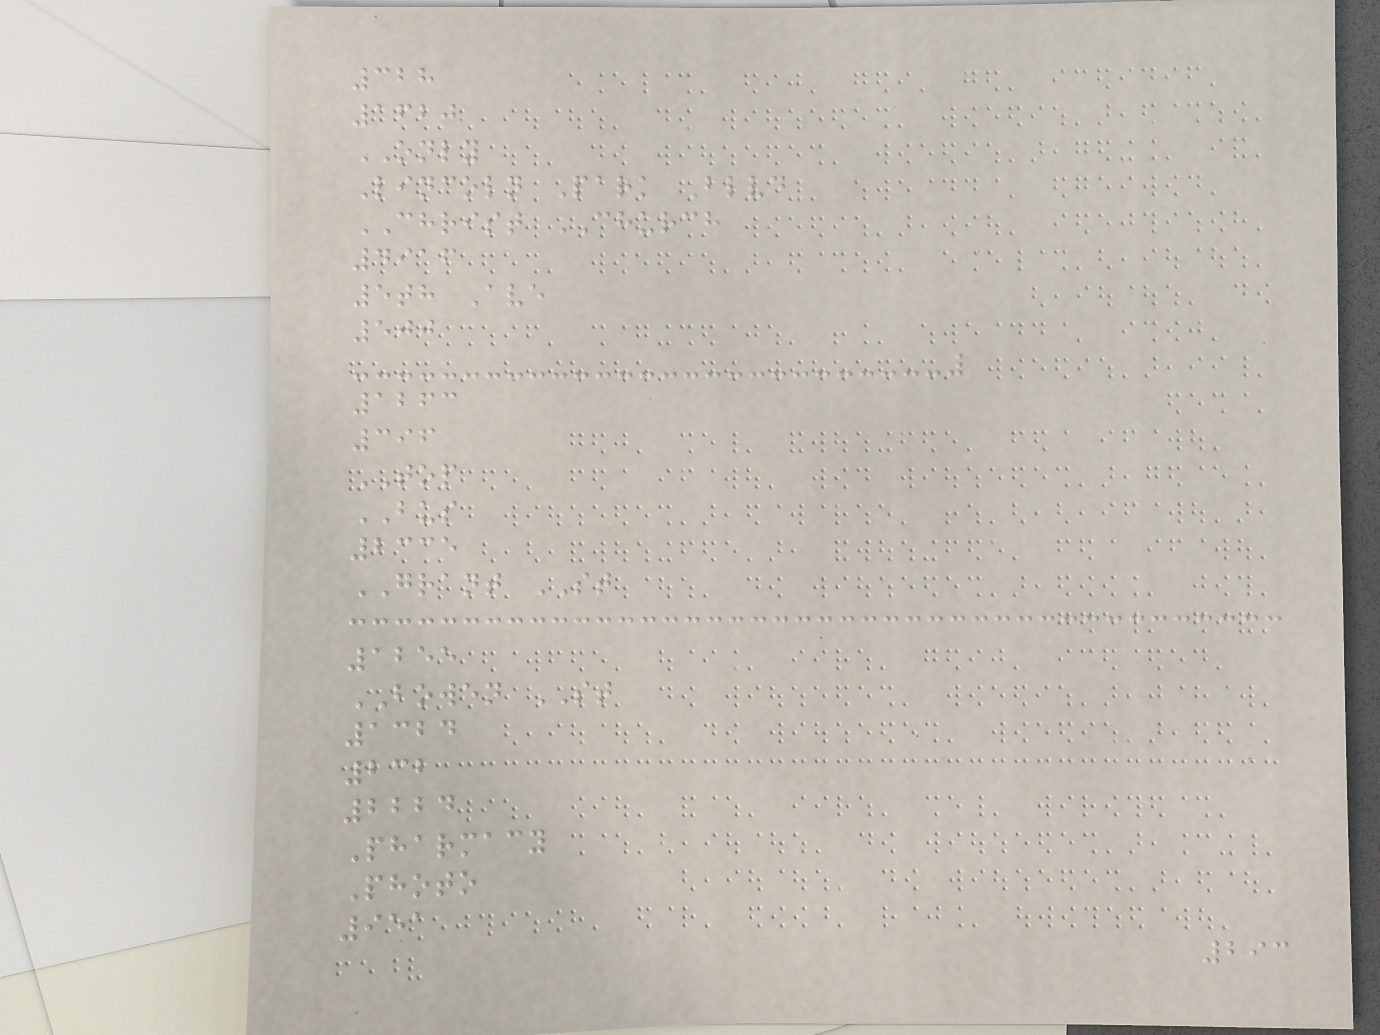328
1620
ONLY
Lincoln Park Blvd
CHRIST CHURCH
4916
5th Ave
500
1263
396
TOP
BUS
2335
GRANT ST
1255
BOWEN ST
1324
232
2224
Pharmacy
Photo
951
293
